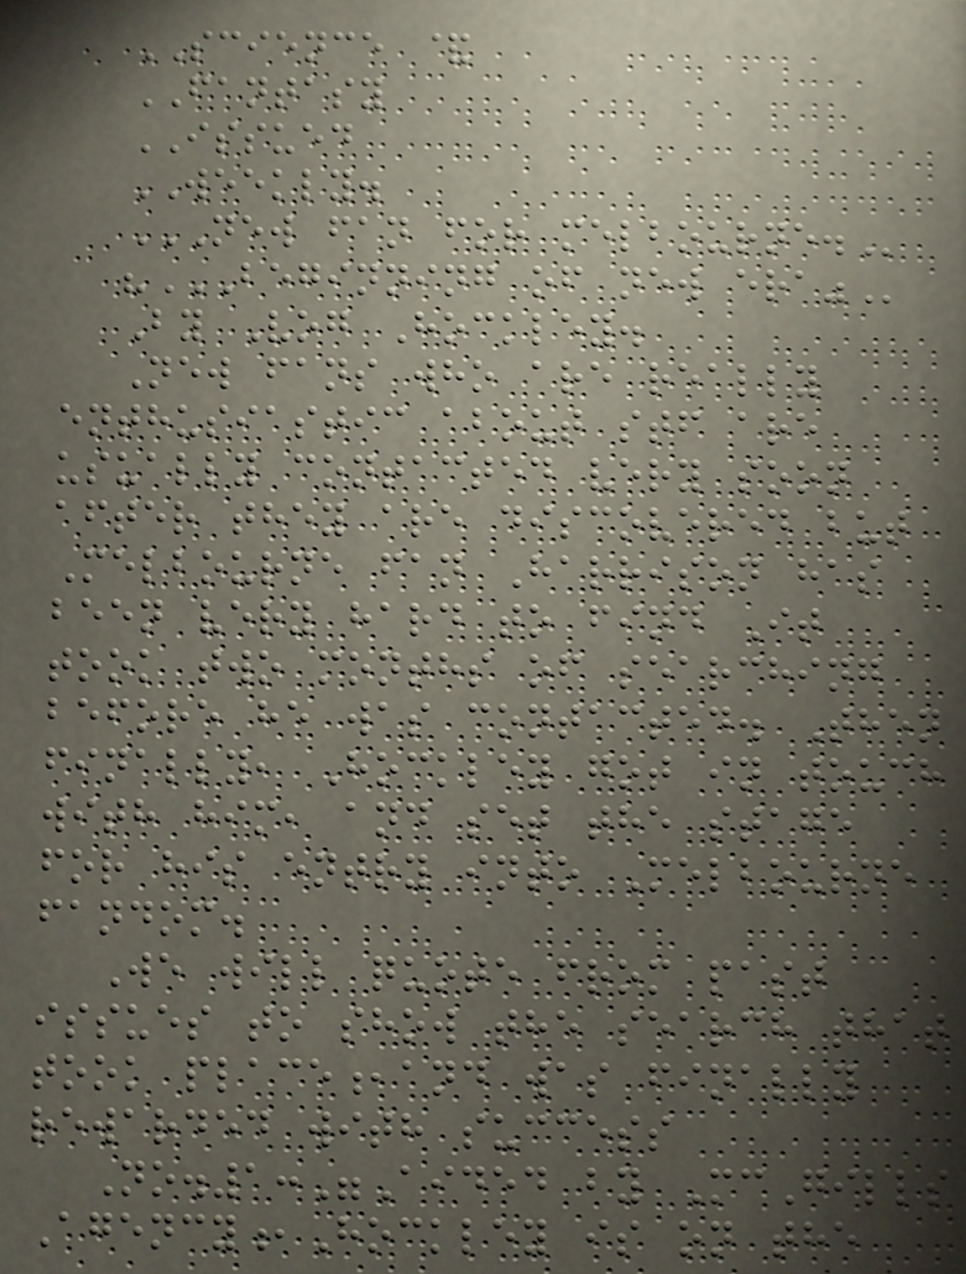SCIENCE &
FANTASY
ISSUED
WEEKLY.
NEW FAN FOR MELBOURNE.
"BEGINNING OF NEW ERA"
By Vog Hockley.
New fans who are really
enthusiastic about stf are
usually contacted very soon
after they are discovered but
Melbourne fan Harrison has
been very hard to find It
took two months of searching
before he was contacted. Then
finally, Hockley got in touch
with him, and set the stage
for his entry into Melbourne
fandom.
We will quote from past
issues to show the search that
took place,and was finally
rewarded with success
No.1:"Aided by McGills
Agency,Hockley is on the
